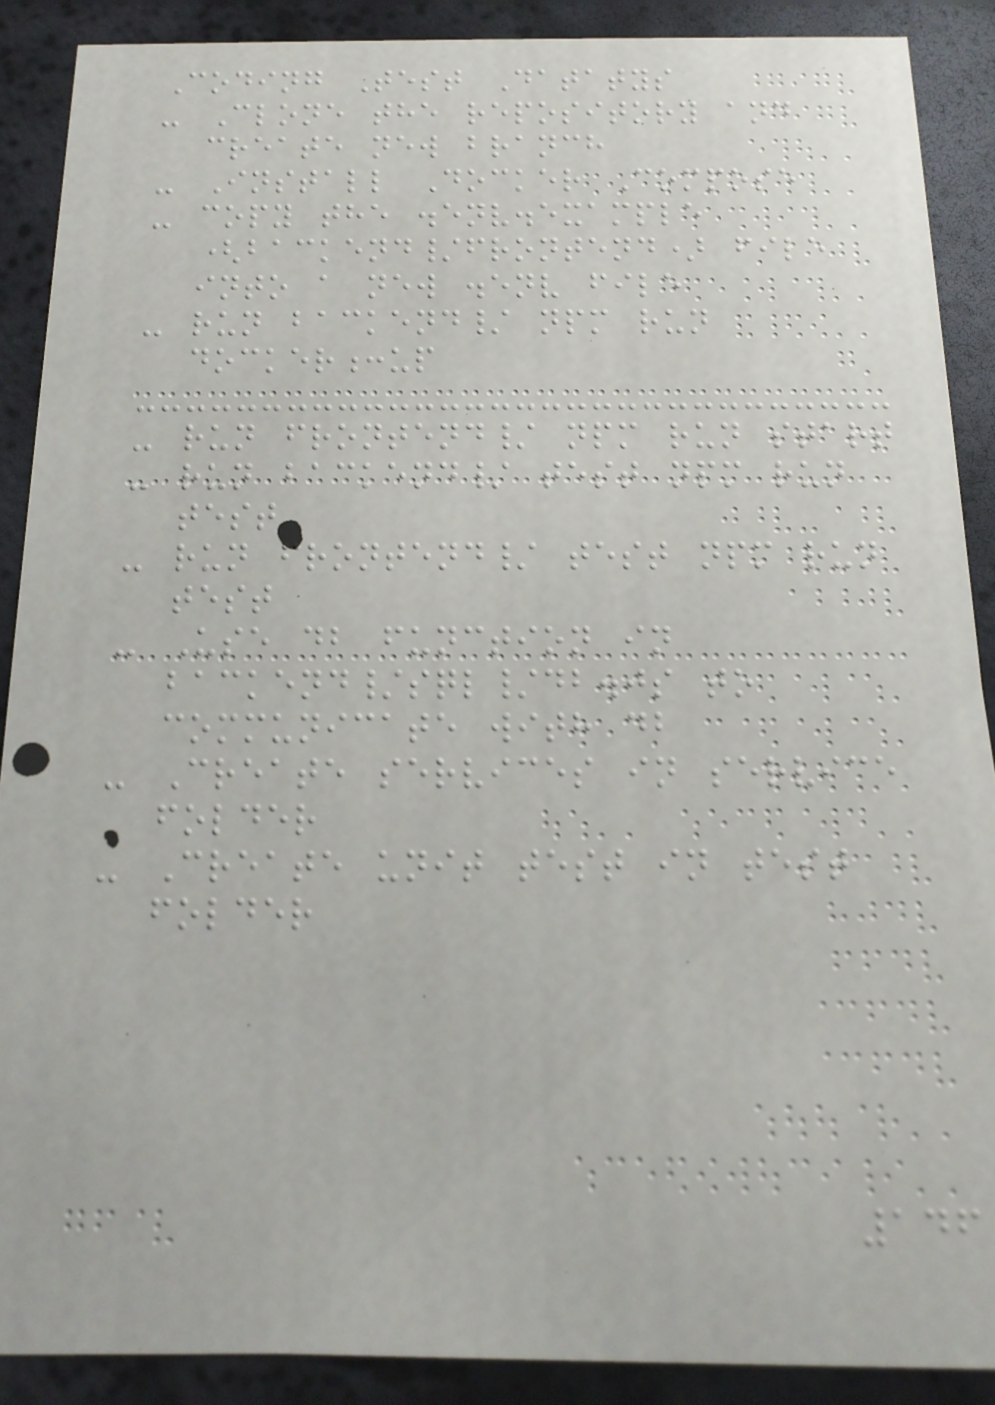Coding Test Datatys
- Clone the repository and
create new branch
- Install Docker Compose
- copy the .env.example
(backend/frontend) file
into a new .env file
- run backend/ npm run
docker:up
- run frontend/ npm run start
- run backend/ test npm run
test
- run frontend/ test npm run
test
- Use db function in
backend/sql/db.js to
communicate with db
- Create services in service
folder
- Create unit test in test
folder
146
